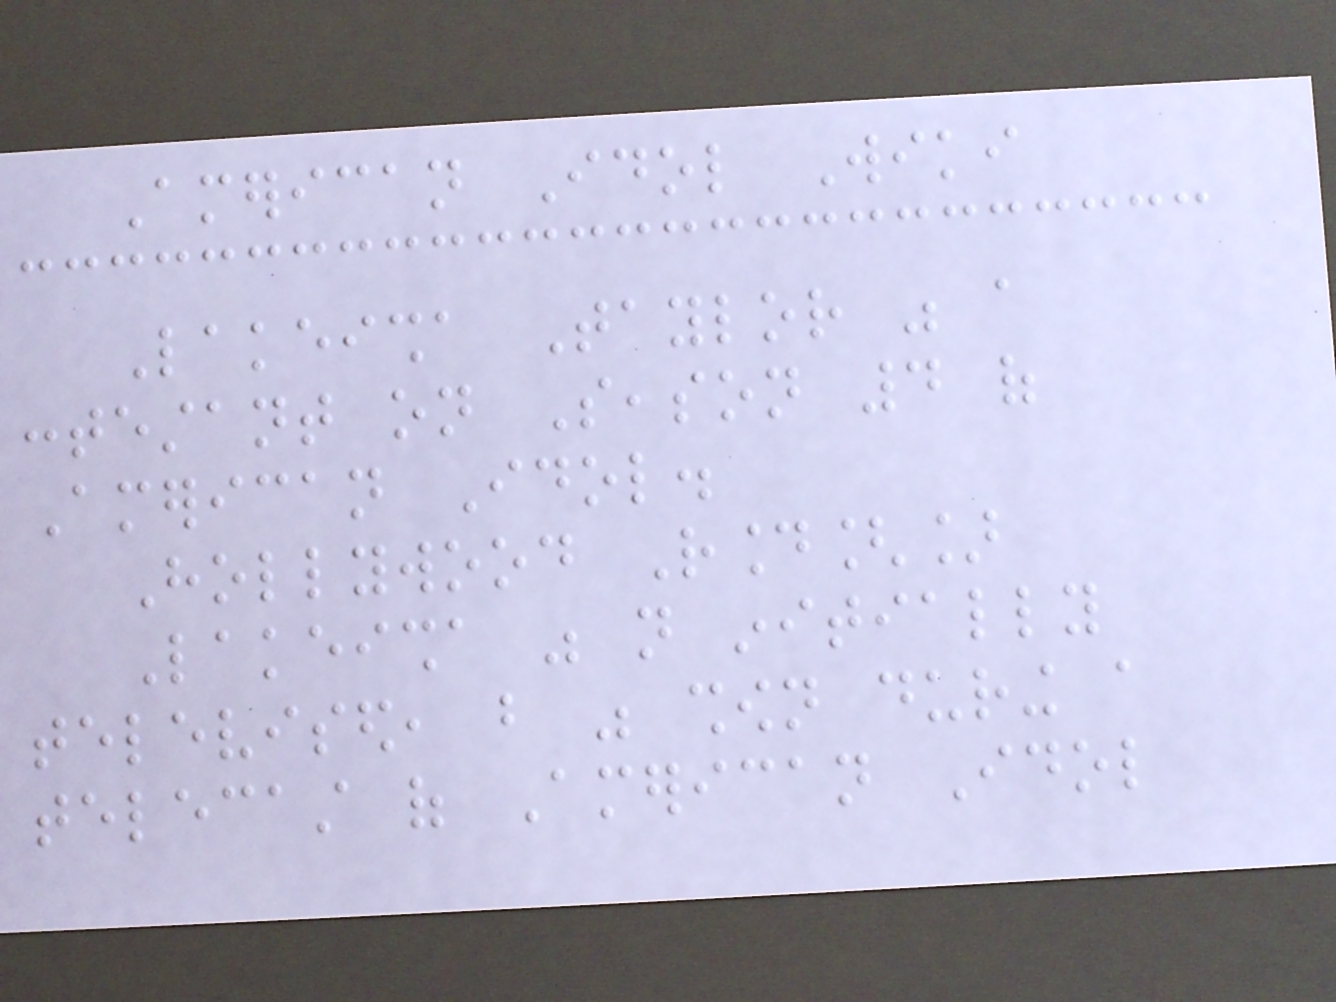American Idol Wiki
Lakeisha Taylor was a
contestant on Season 4 of
American Idol.
Hollywood Round[]
Lakeisha was not initially
televised, but was shown during a
telecast of American Idol
